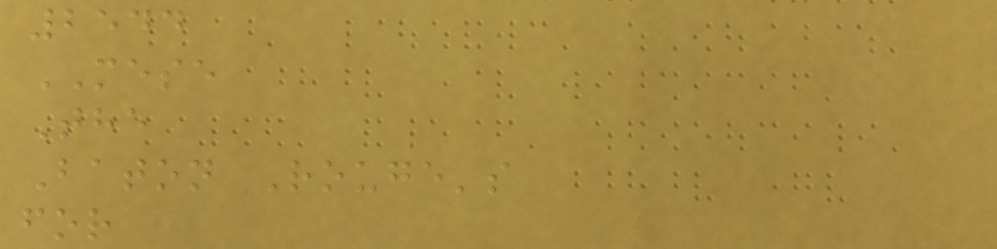2544
MESE
The
Baton Rouge's
for
